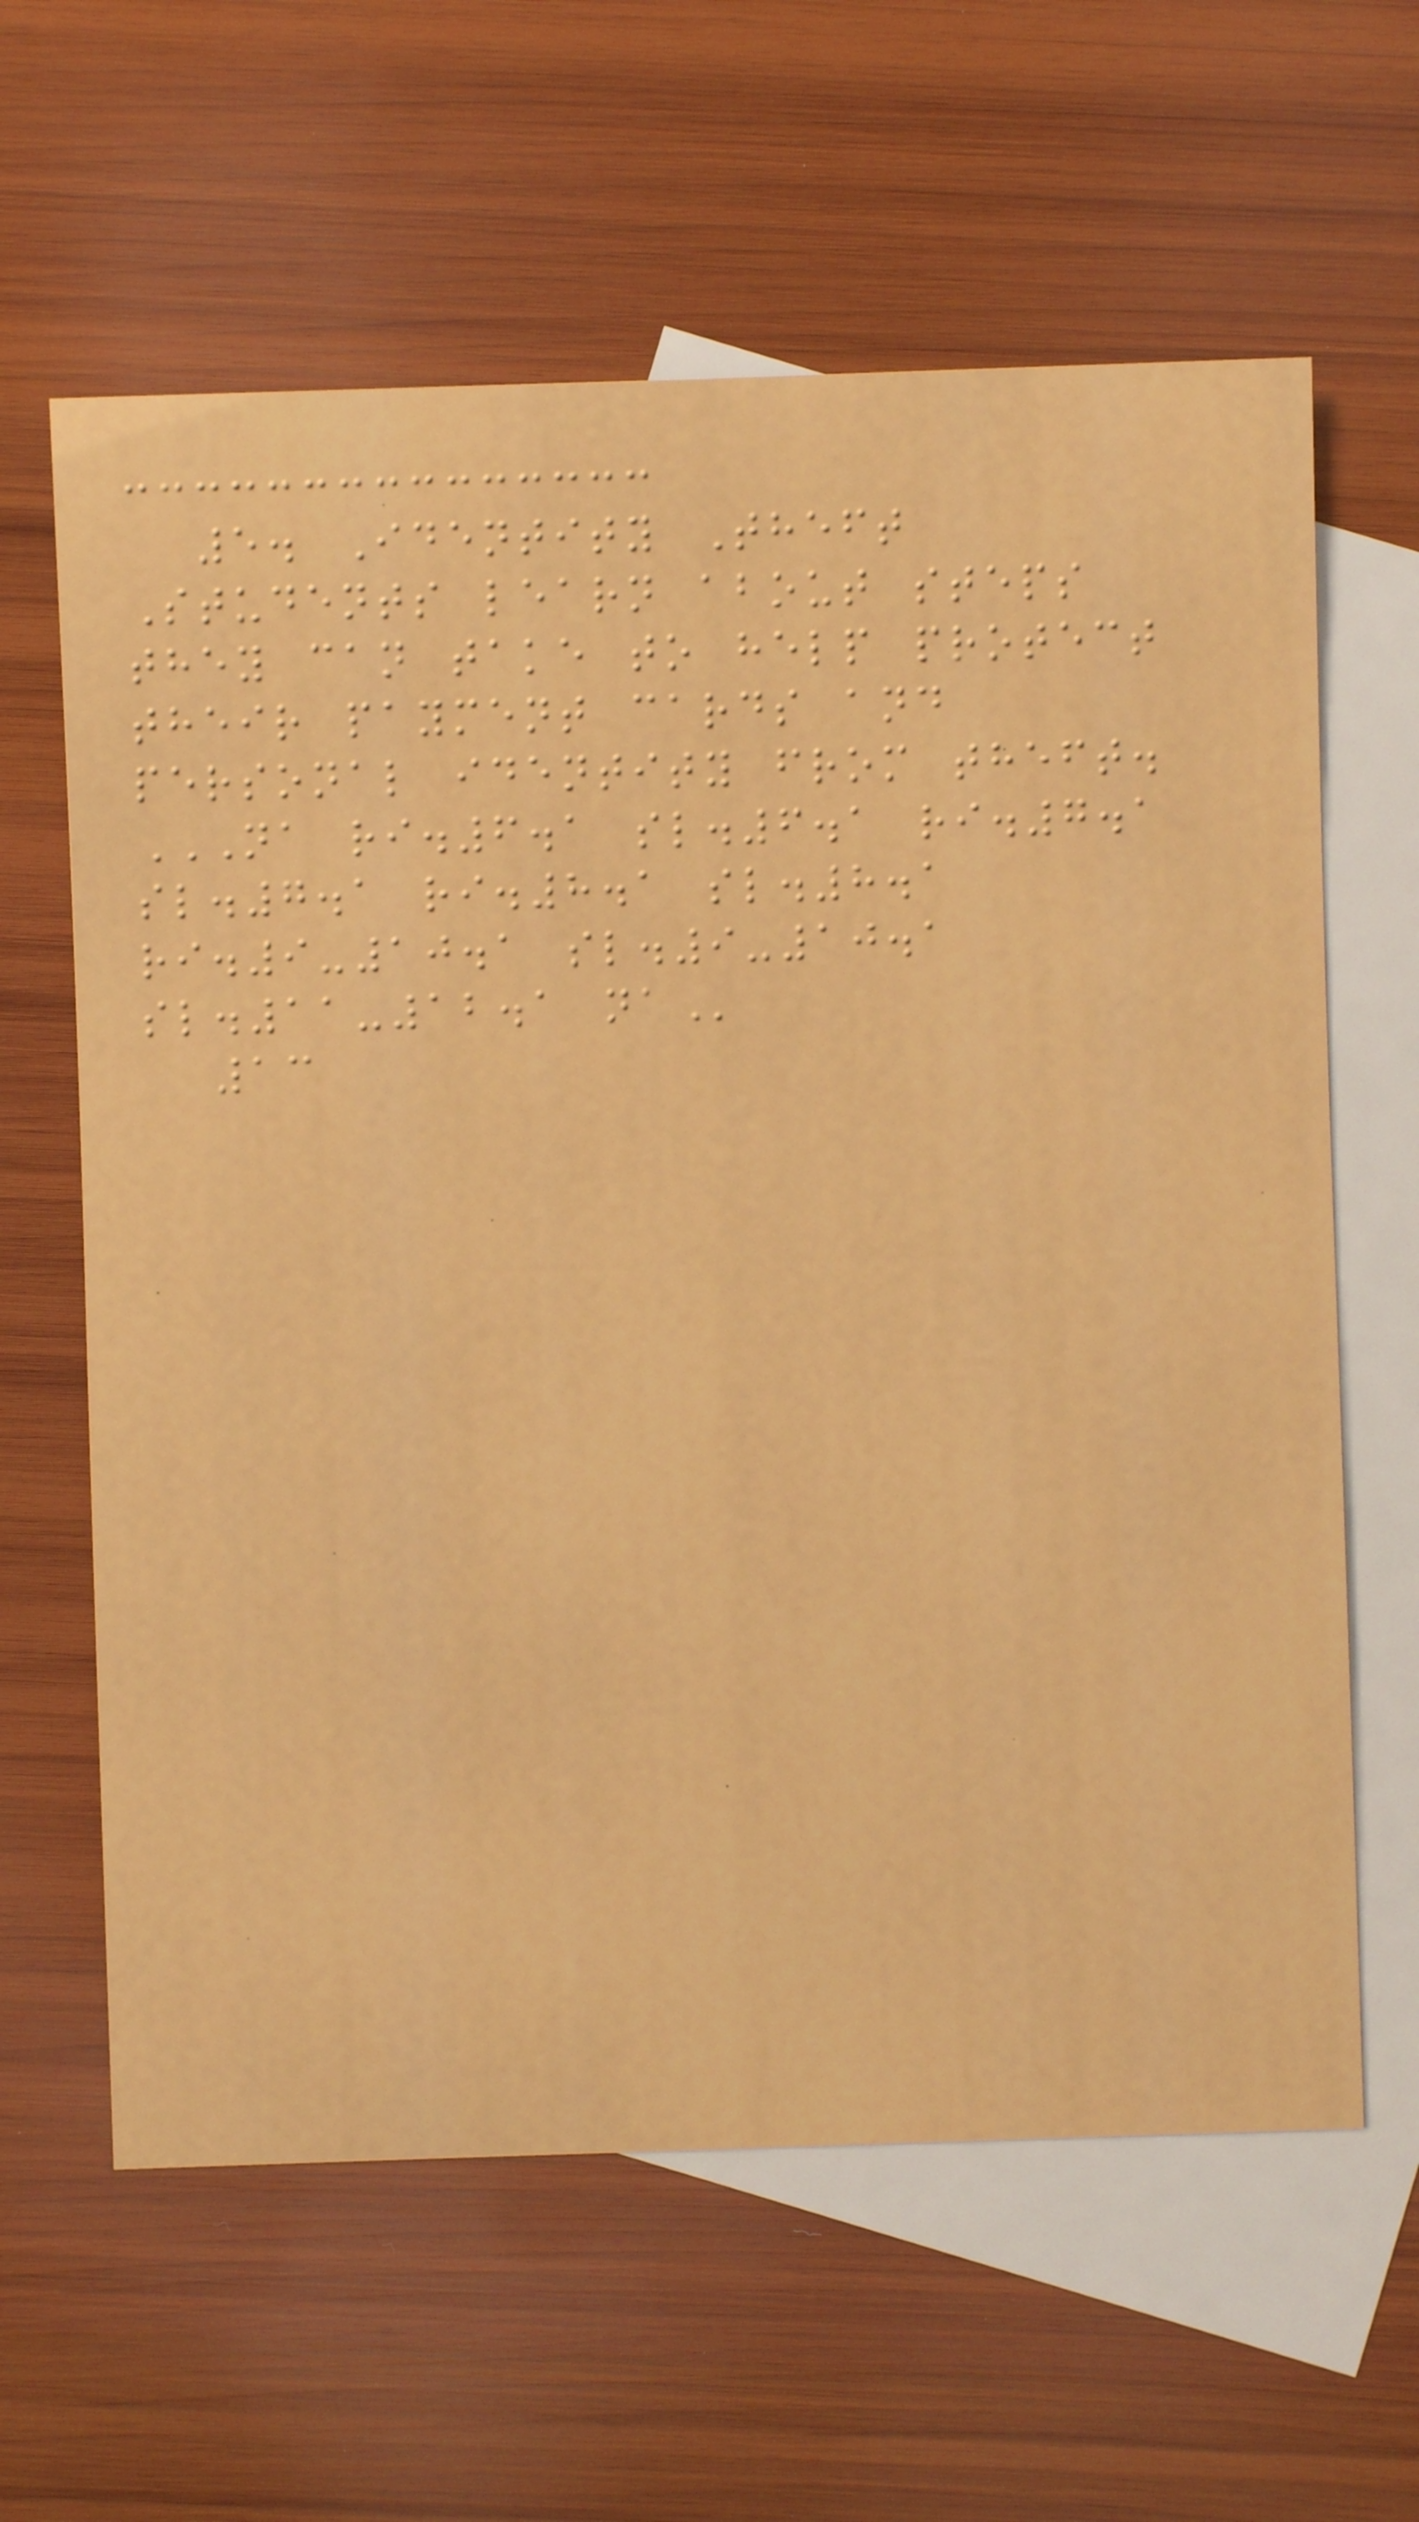5. Identity Theft
Students learn about steps
they can take to help protect
their payment cards and
personal identity from theft.
NA RI.6.1 SL.6.1 RI.7.1
SL.7.1 RI.8.1 SL.8.1
RI.9-10.1 SL.9-10.1
SL.11-12.1 NA
13
